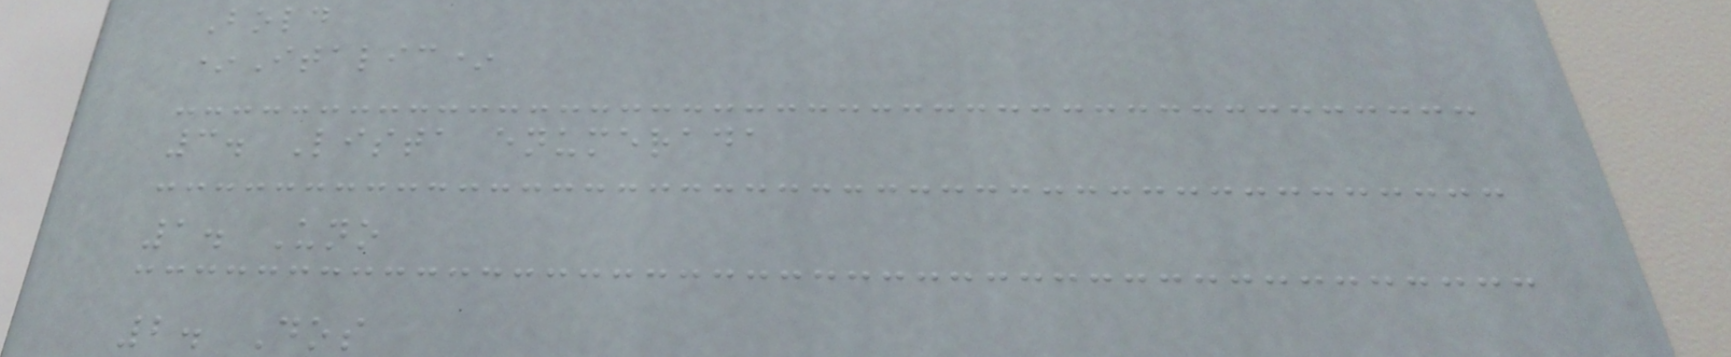Bold
*Italic*
3. Lista enumerada
1. Uno
2. Dos
